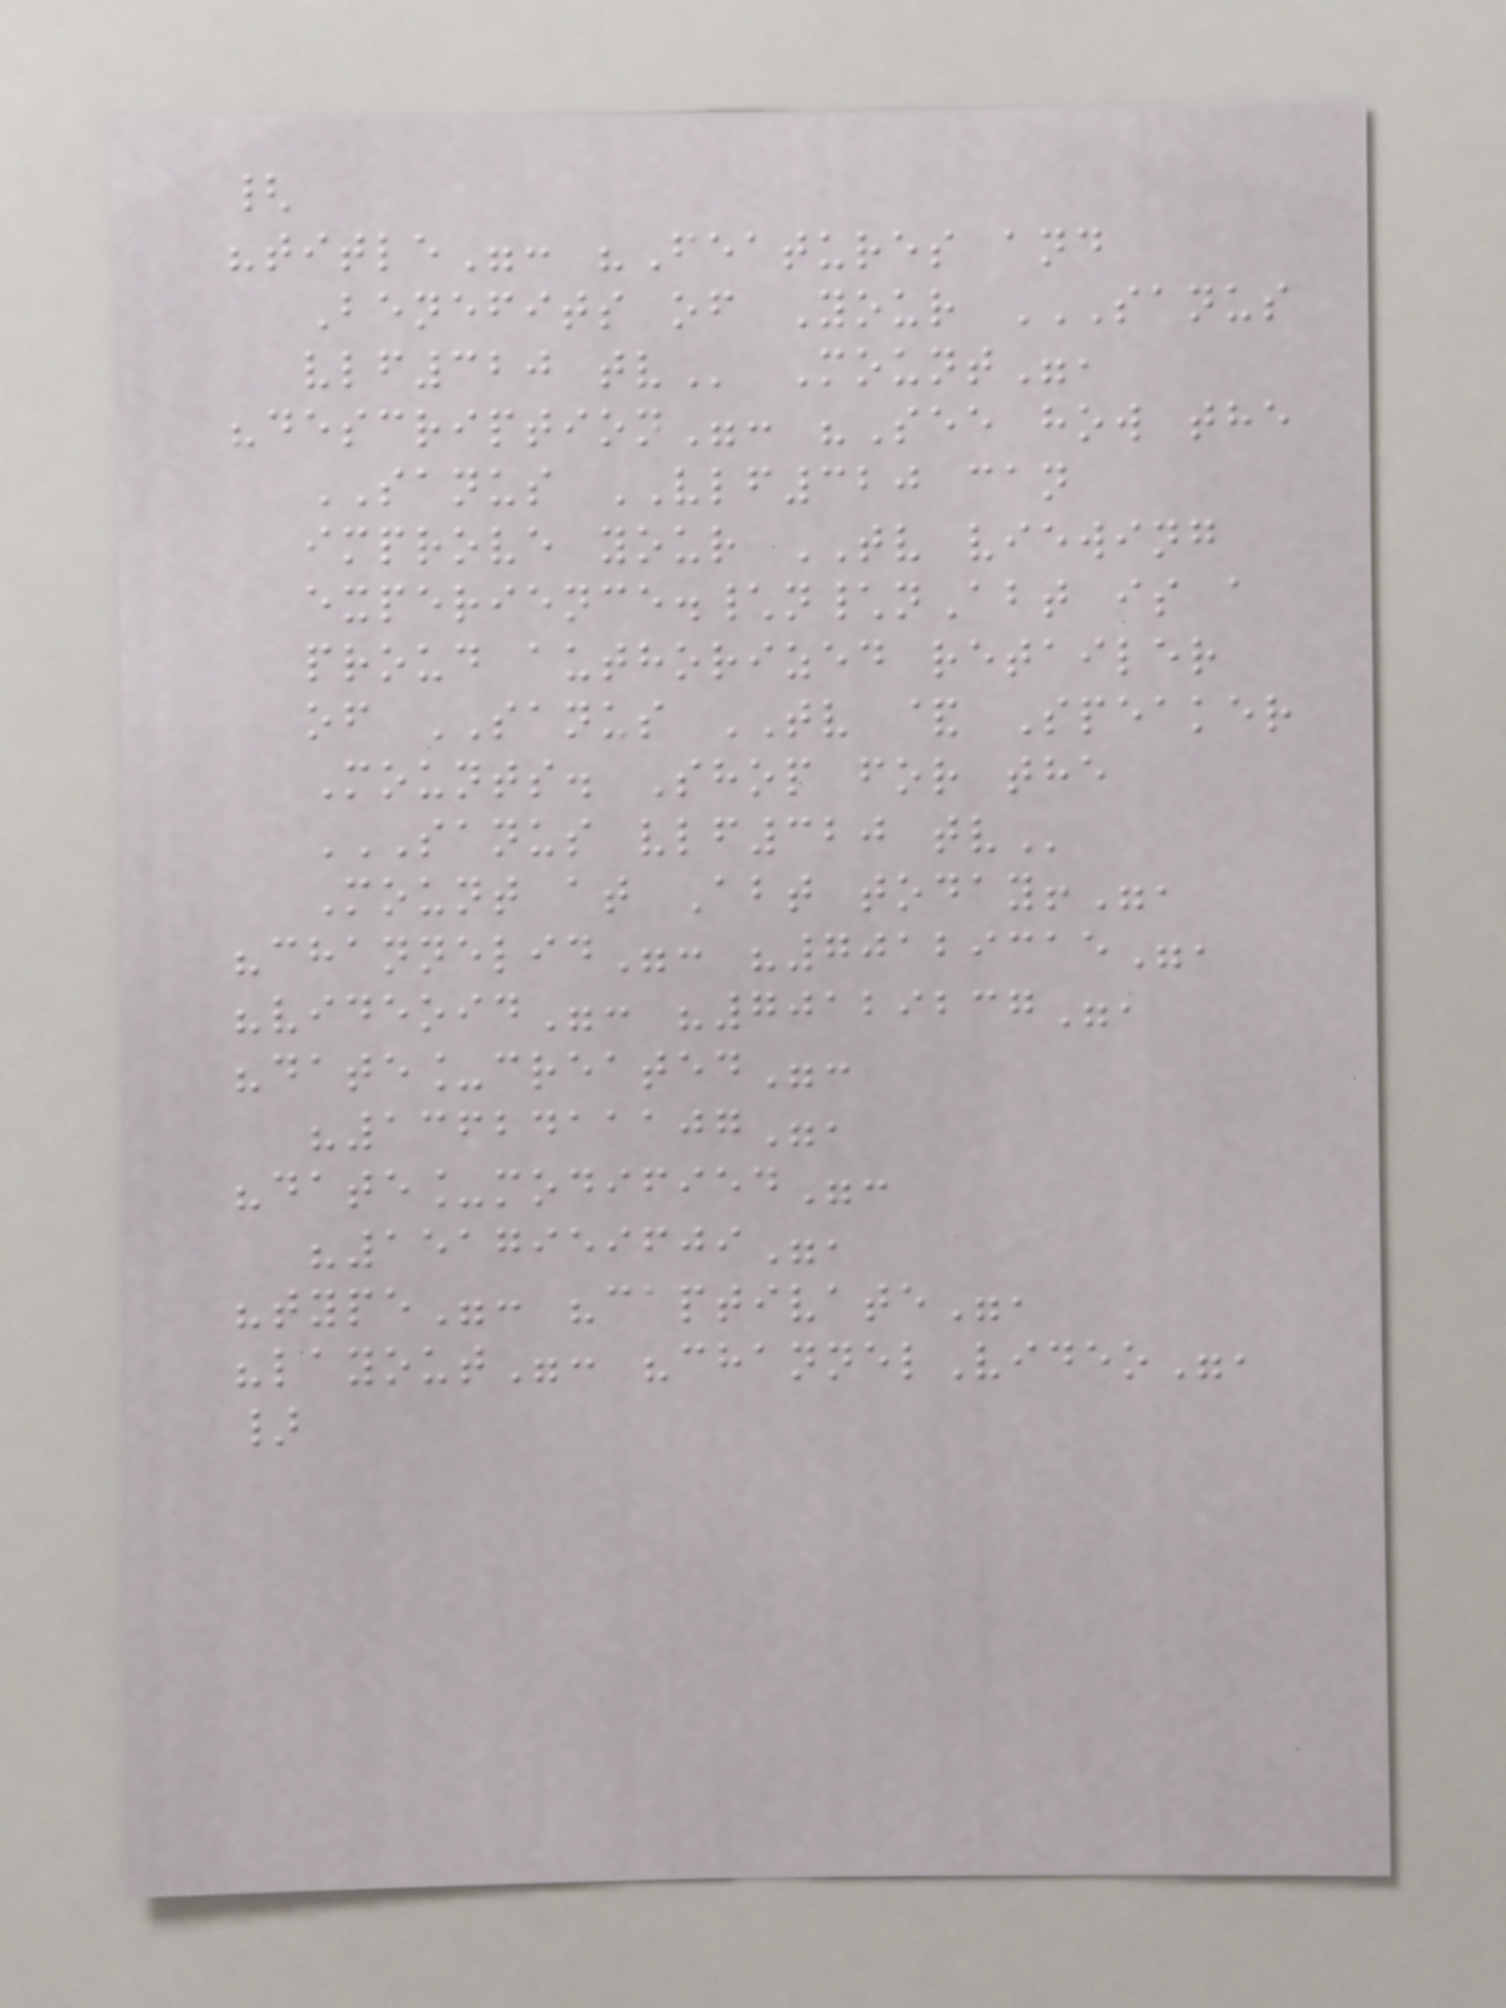{
"title": "Features and
Benefits of Your SANUS
VLF320 TV Mount",
"description": "See how the
SANUS VLF320 can
improve your TV viewing
experience.\n\nAbt is a
proud authorized retailer
of SANUS TV & Speaker
Mounts. Shop for the
SANUS VLF320 TV
Mount at Abt today!",
"channelid": "70129315",
"videoid": "70129237",
"date_created":
"1362411107",
"date_modified":
"1517959609",
"type": "captivate",
"layout": "channelVideo",
}
